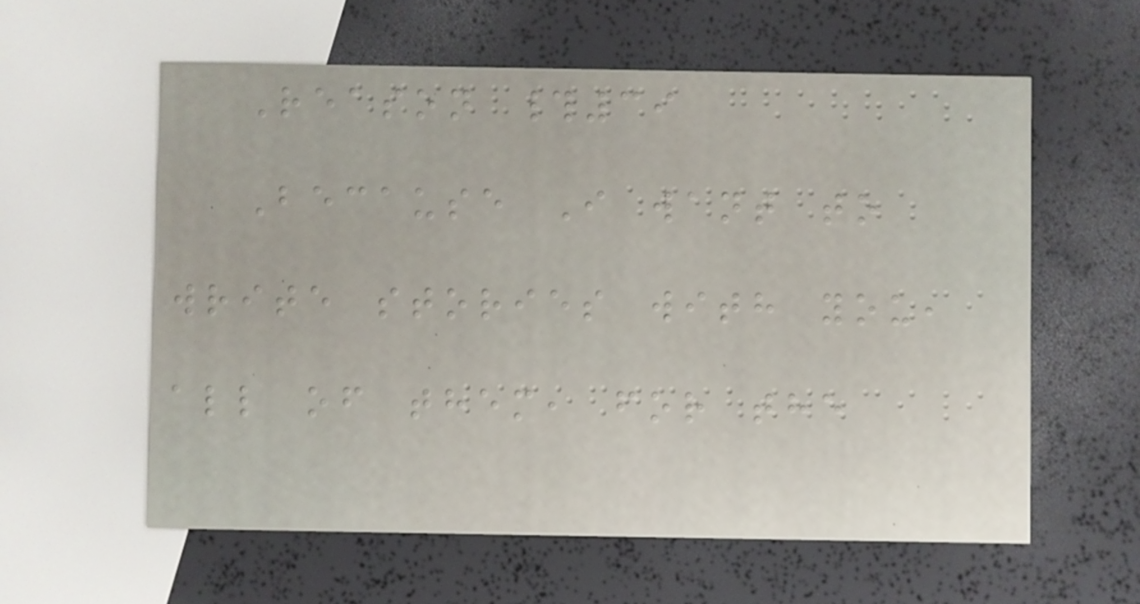Reason #39
Because I want to
write stories with you,
all of them, for the
